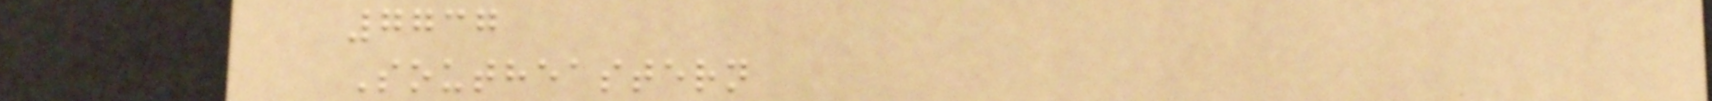7737
Southeastern
